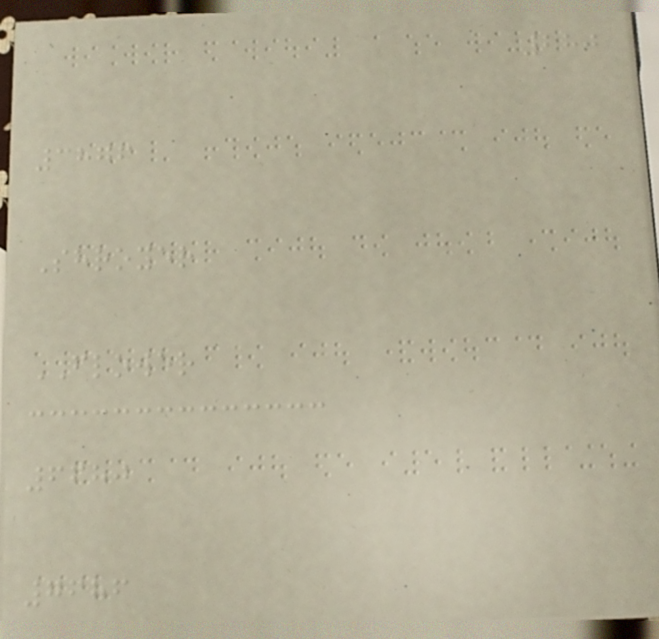280
3876
Shroyer
FLOWER
6680
7686
